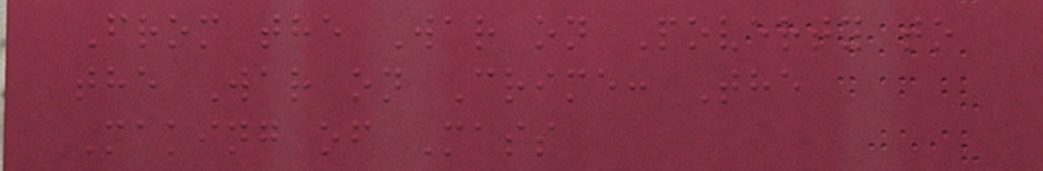From the War on Poverty to
the War on Crime: The
Making of Mass
